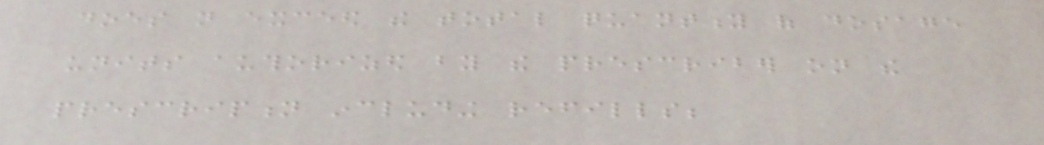does not exceed the total quantity of dosage
units authorized by the prescriber on the
prescription including refills;
